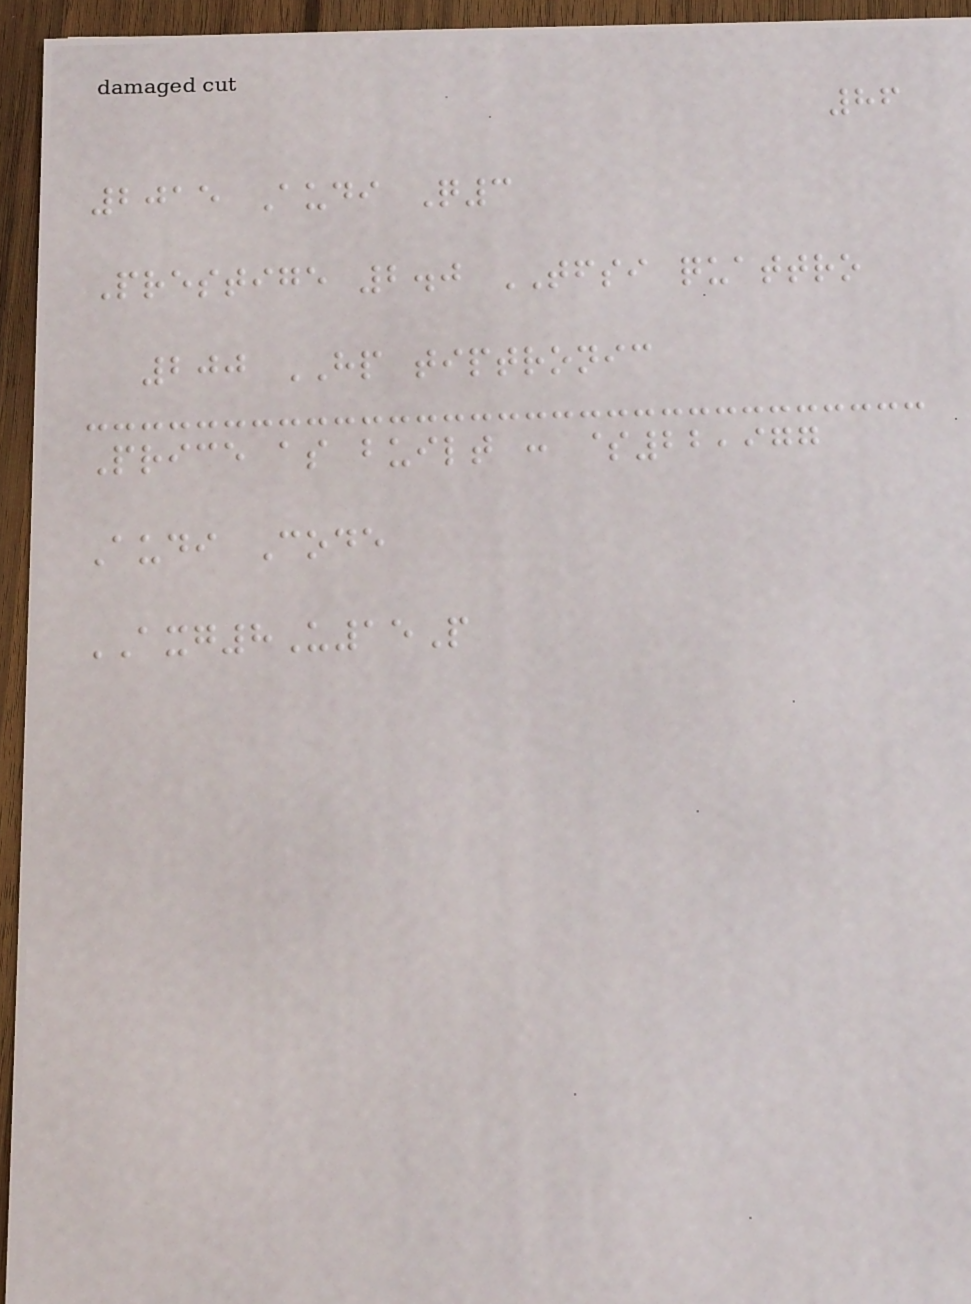86
2015 Audi Q3
Prestige 2.0 TFSI quattro
200 HP tiptronic
Price as built : $22,977
Audi Code
AXG8U15P
